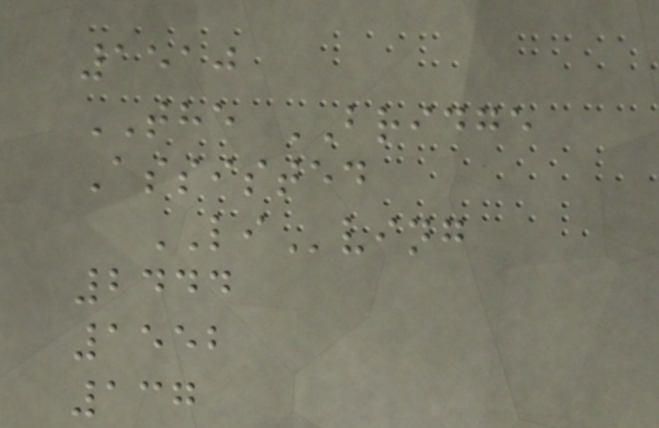1510
THE BRIDGE
Assisted
LIving
2444
1552
137
